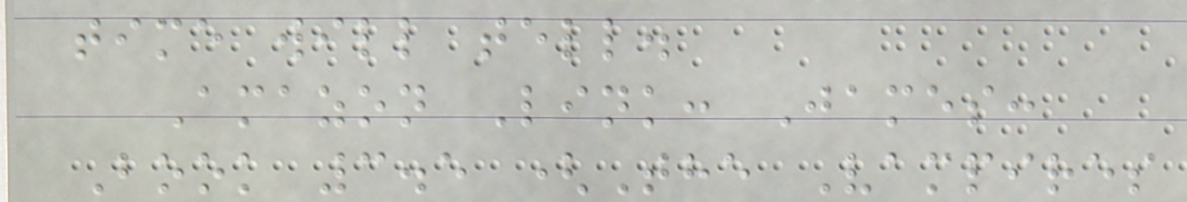time will tell.
Amazon Link: James:
Book 3.5 (The Vampires
